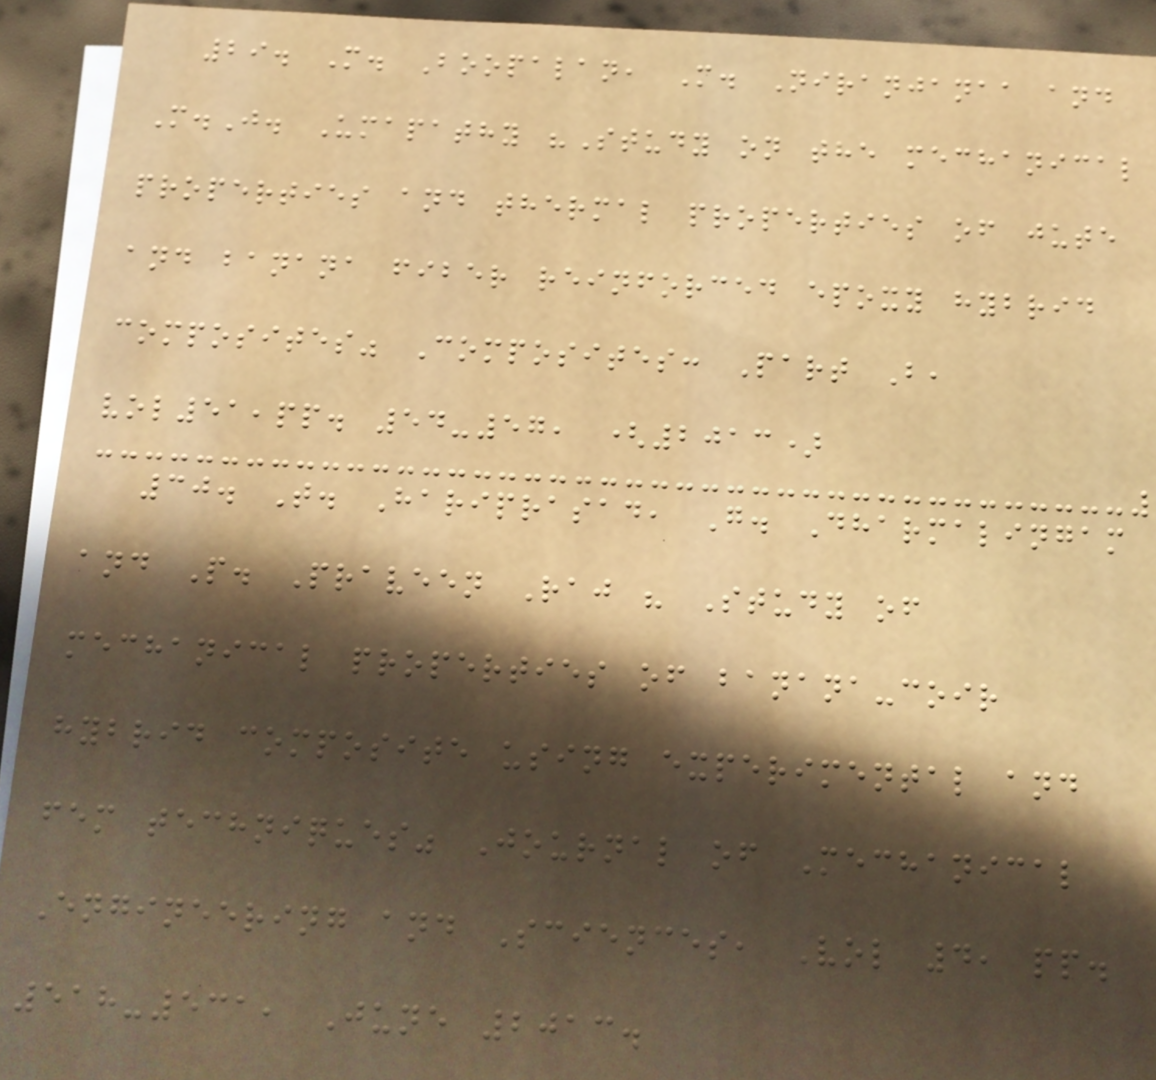29. M. Boopalan, M. Niranjanaa and
M.J. Umapathy "Study on the mechanical
properties and thermal properties of jute
and banana fiber reinforced epoxy hybrid
composites" Composites: Part B,
vol51,pp. 54-57, (2013)
30. T. Hariprasad, G. Dharmalingam
and P. Praveen Raj " Study of
mechanical properties of banana-coir
hybrid composite using experimental and
fem techniques" Journal of Mechanical
Engineering and Sciences, Vol 4, pp.
518-531, June 2013.
